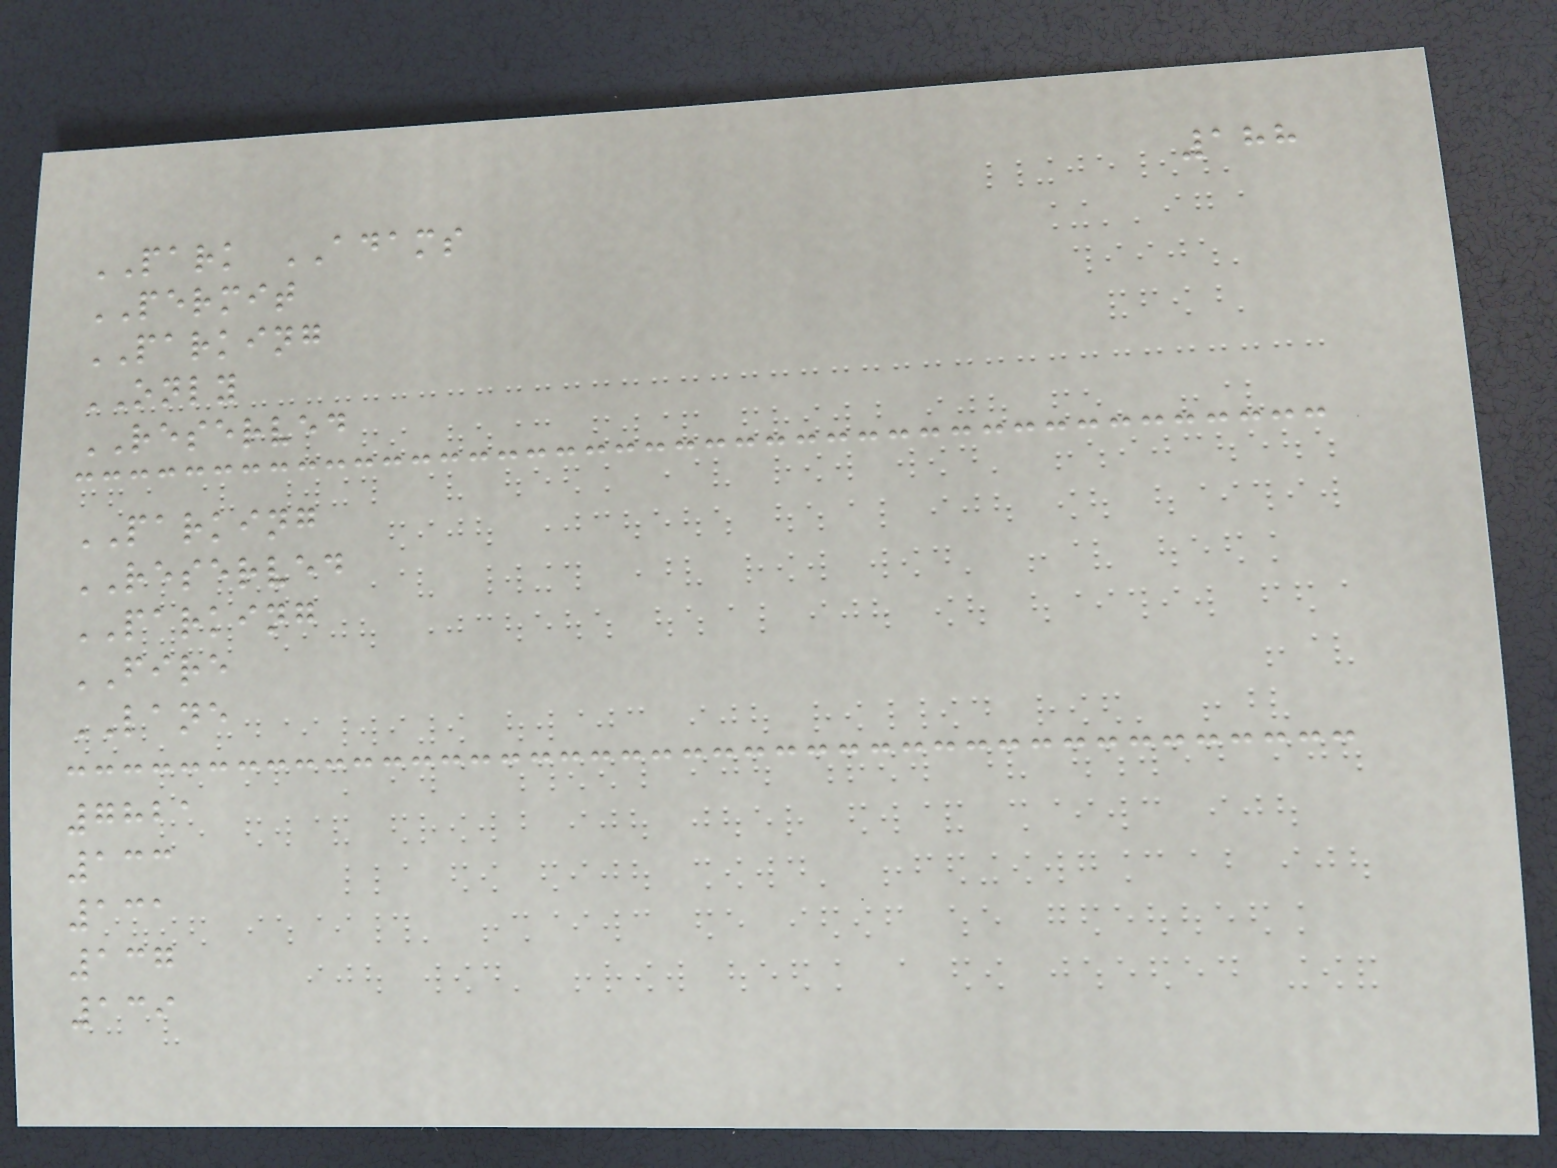188
PARK ADAMS
PERMIT
PARKING
ONLY
RESERVED
PARKING
RESERVED
PARKING
FIRE
LANE
7821
133
131
137
139
